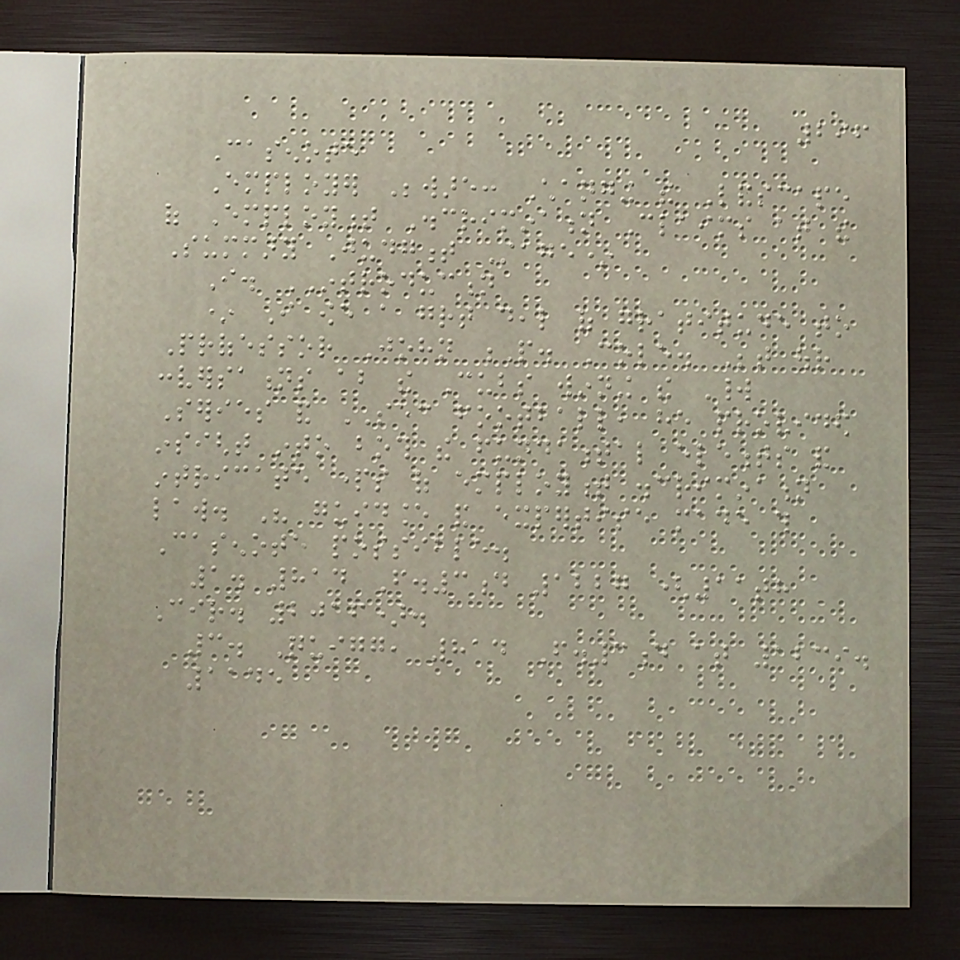296
Casenote
Employer Beware: Changing the Landscape
of Employment Discrimination Claims at the
Summary Judgment Stage*
I. INTRODUCTION
* I owe a great deal of gratitude to
Professor John P. Cole. Between our
conversations about the Cubs winning the World
Series and SEC football, he provided
insight into both the fundamental elements and
intricate parts of employment discrimination
law. His guidance and expertise made this
Casenote possible.
1. 814 F.3d 1227 (11th
Cir. 2016).
3. Quigg, 814 F.3d at 1239.
1145
